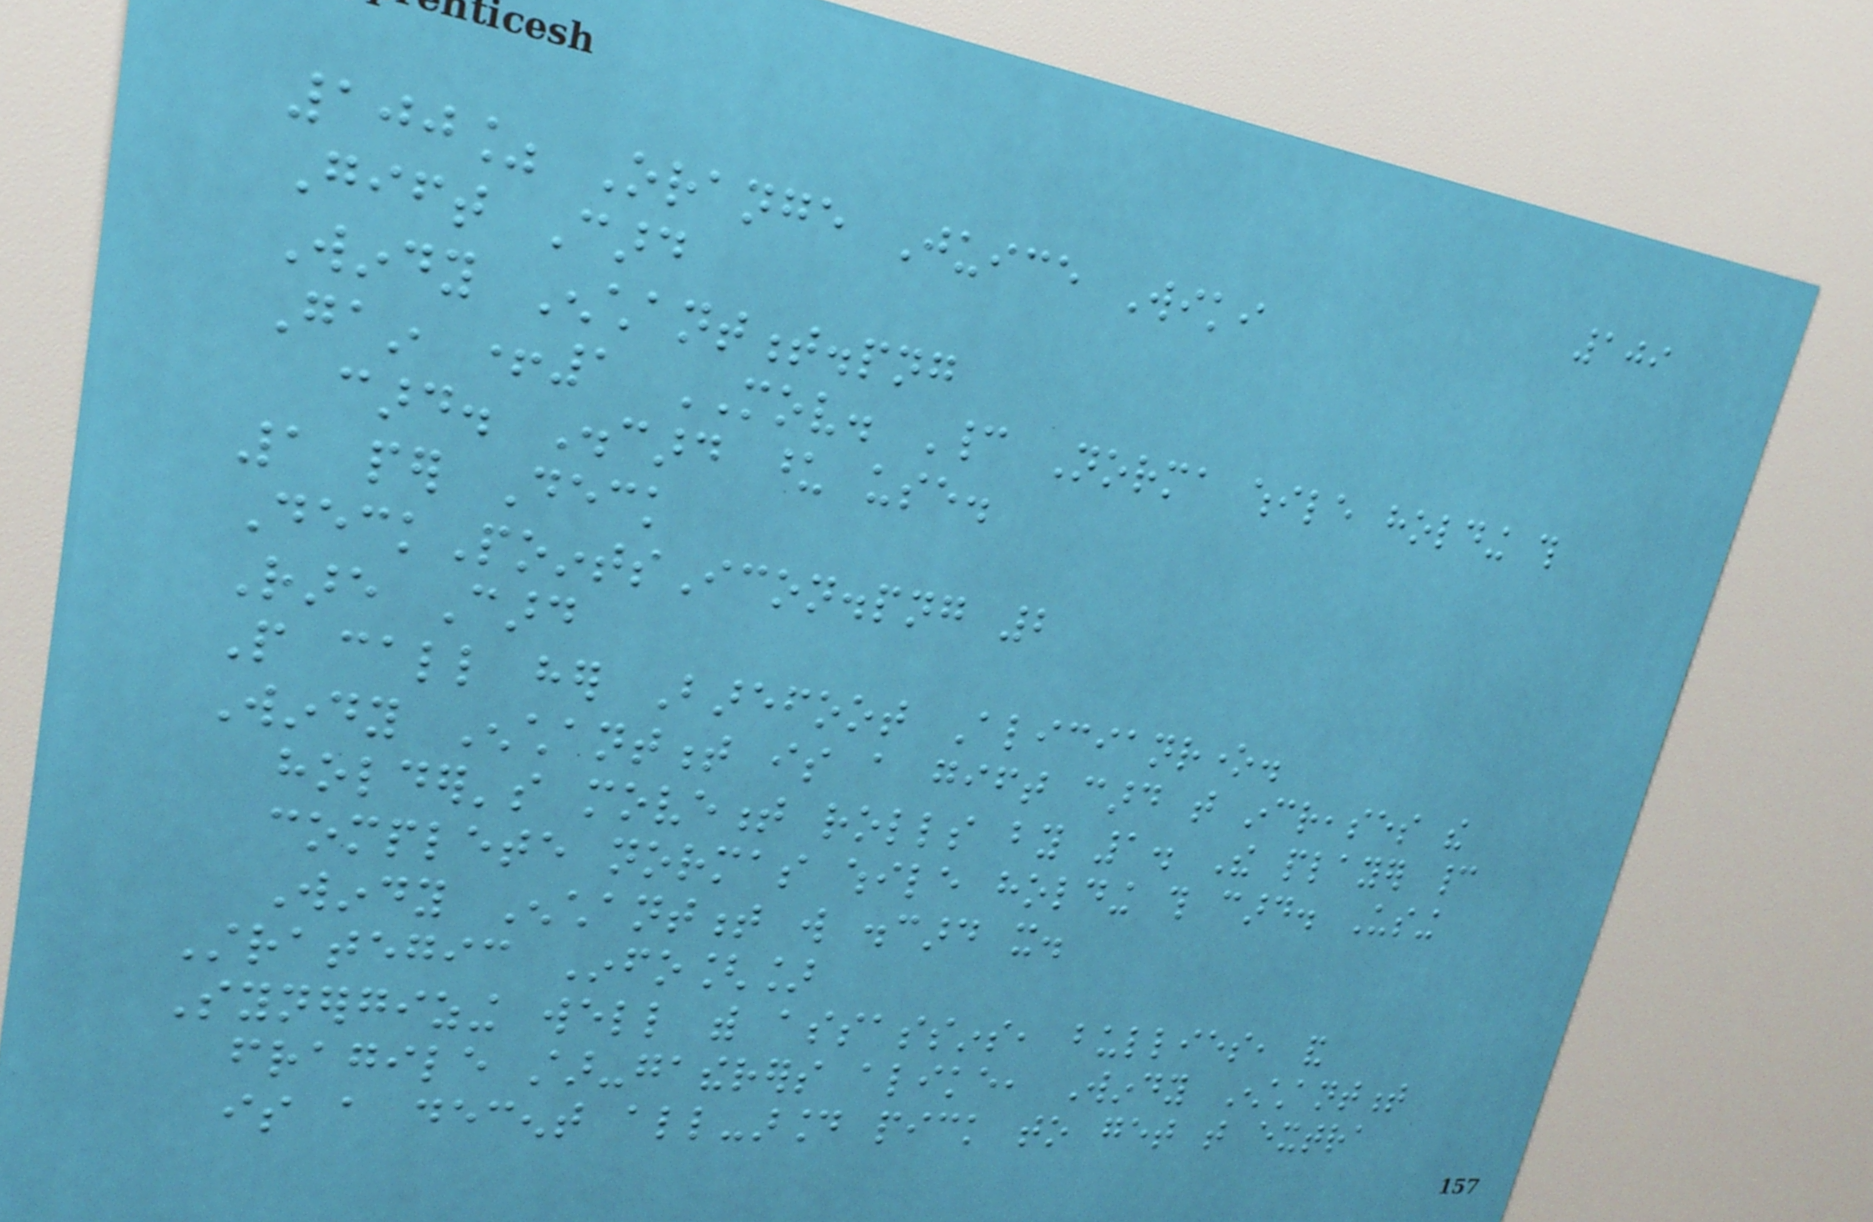109
100% Orange Juice Wiki
Gift Card
Windy Enchantment.png
Gain +1 MOV. Cannot Norma while holding this
card. Discard upon use.
1 per Deck
DeckPointsIcon.png 2
Rare Card
People call her Barefoot Alicianrone.
Windy Enchantment is a gift card that increases the
holder's movement rolls by 1. The player cannot
complete normas while holding this card. Using
Windy Enchantment will discard it.
Strategic Info[]
Synergizing well with assassins, bullies, and
fragile star-gatherers alike, Windy Enchantment
is a decent all-around pick to get that extra
